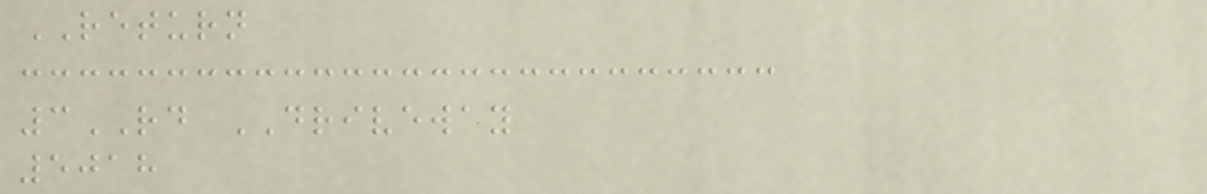RETURN
3RD DRIVEWAY
5018
